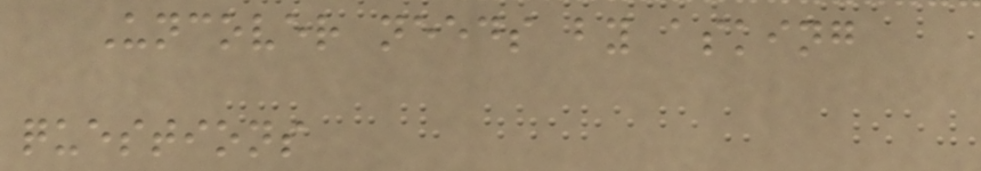Uncover needs by asking
questions
